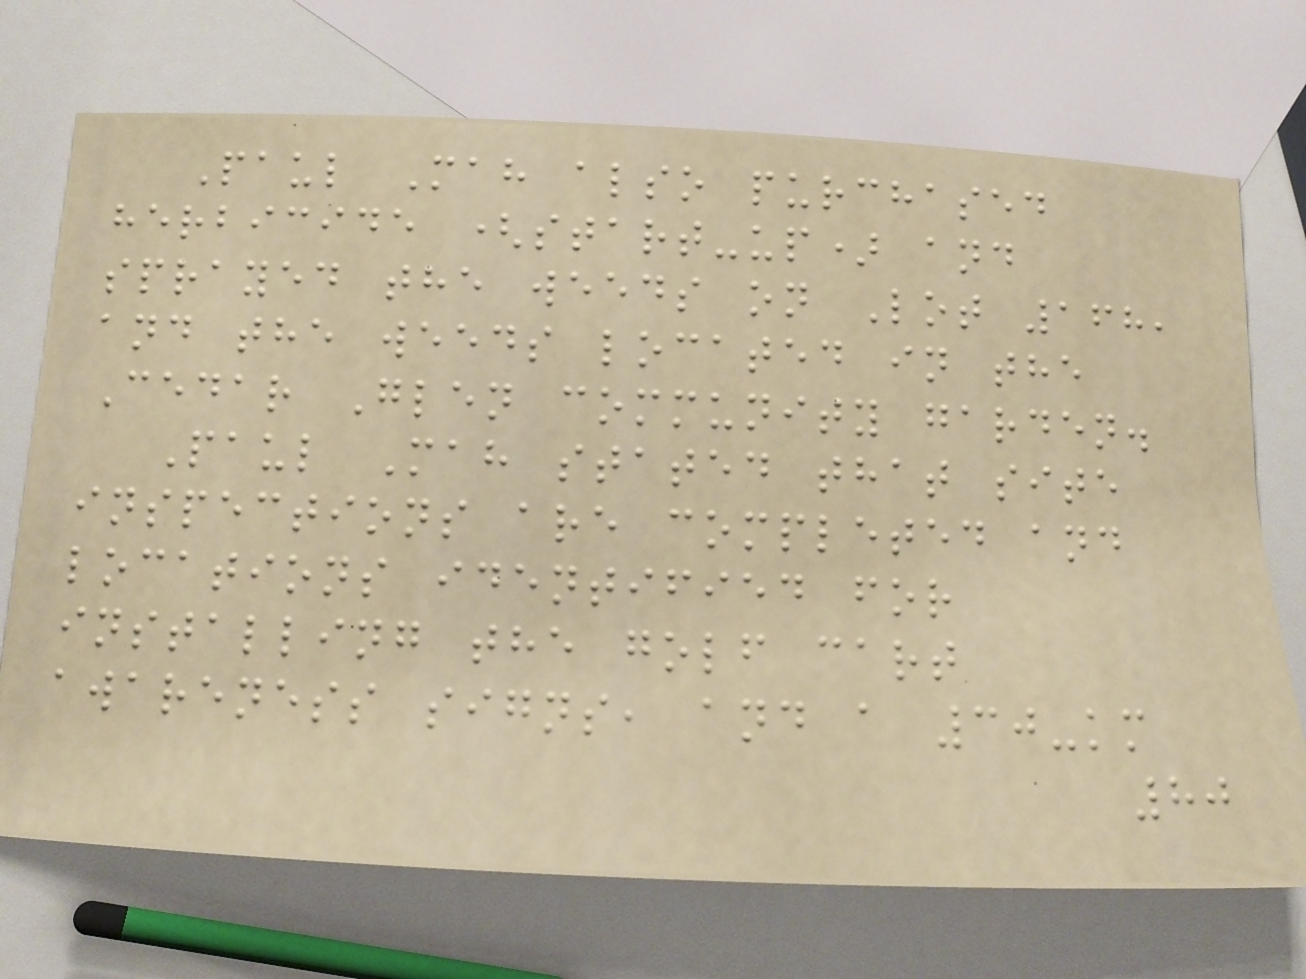Paul Mah also purchased
herbicide (start-up) and
sprayed the weeds on Lot 168,
and the weeds located in the
Cedar Glen community garden.
Paul Mah stated that site
inspections are completed and
locations identified for
installing the golf cart
awareness signs, and a 30-km
80
